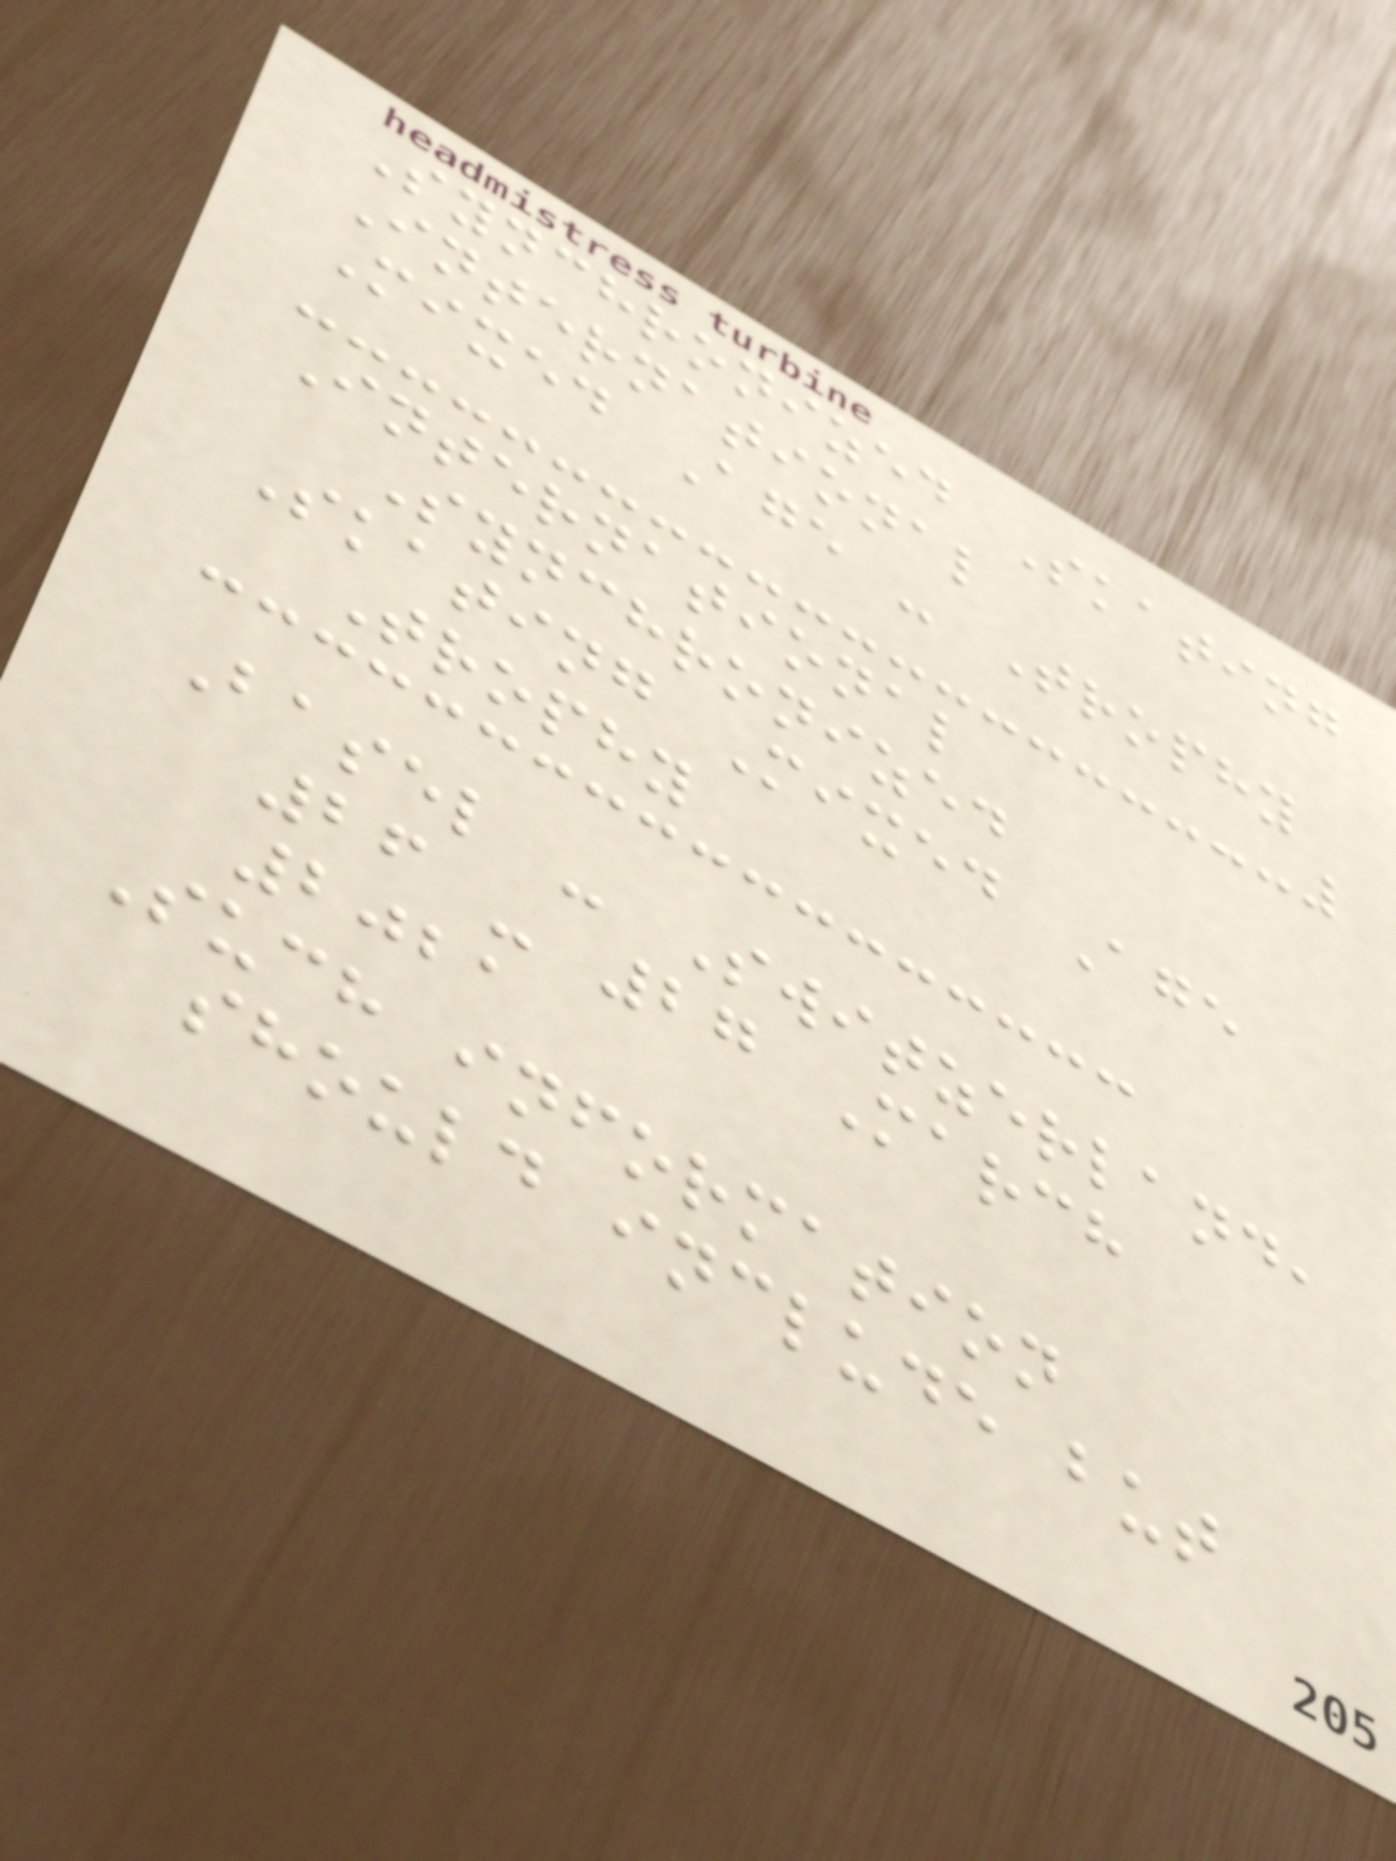Synchronized Skating
International
Mixed Age - Trophy
International
Synchronized
Skating Mixed Age
Trophy
Basel - Switzerland,
26 - 27 March
2021
Such information
should include but
